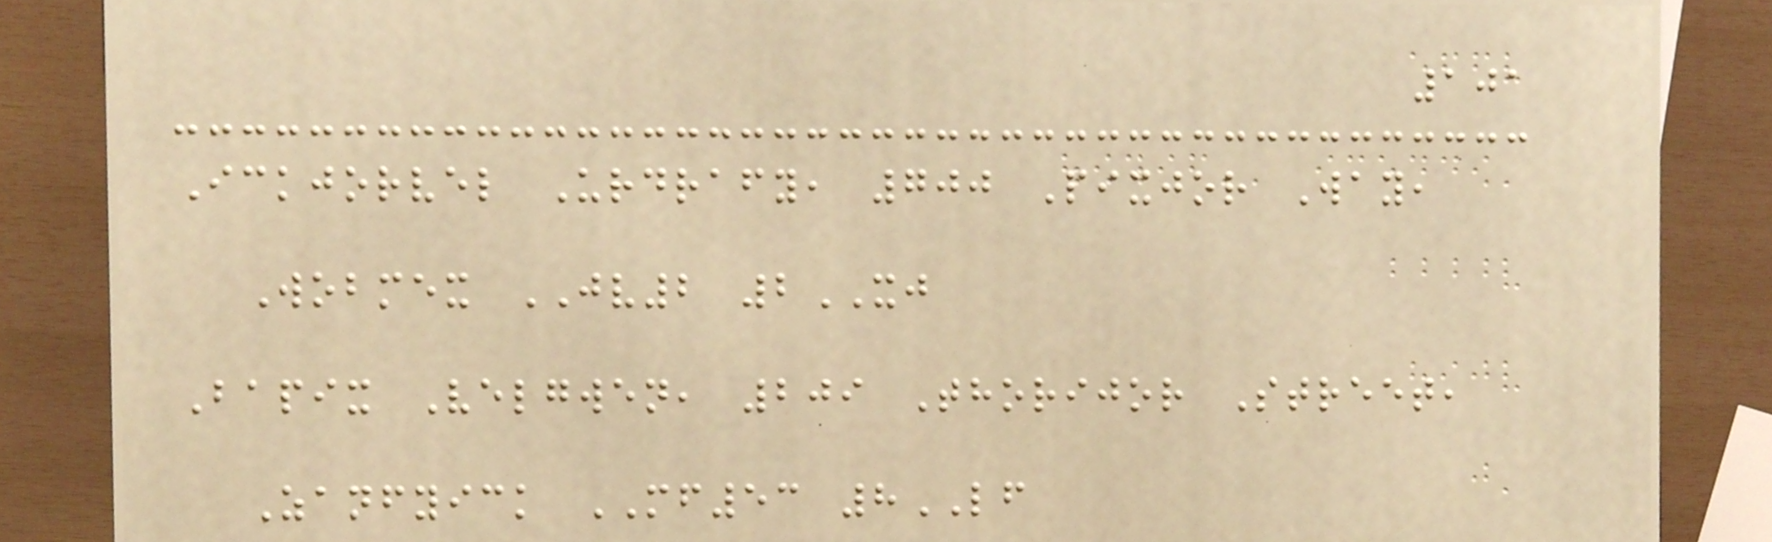101
Ickjorvel Urdrafy, 700 Pixjor Way,
Wobmex JV2 2XJ
Bapix Velgwen, 209 Thorijor Street,
Zanfyick MF53 8LF
